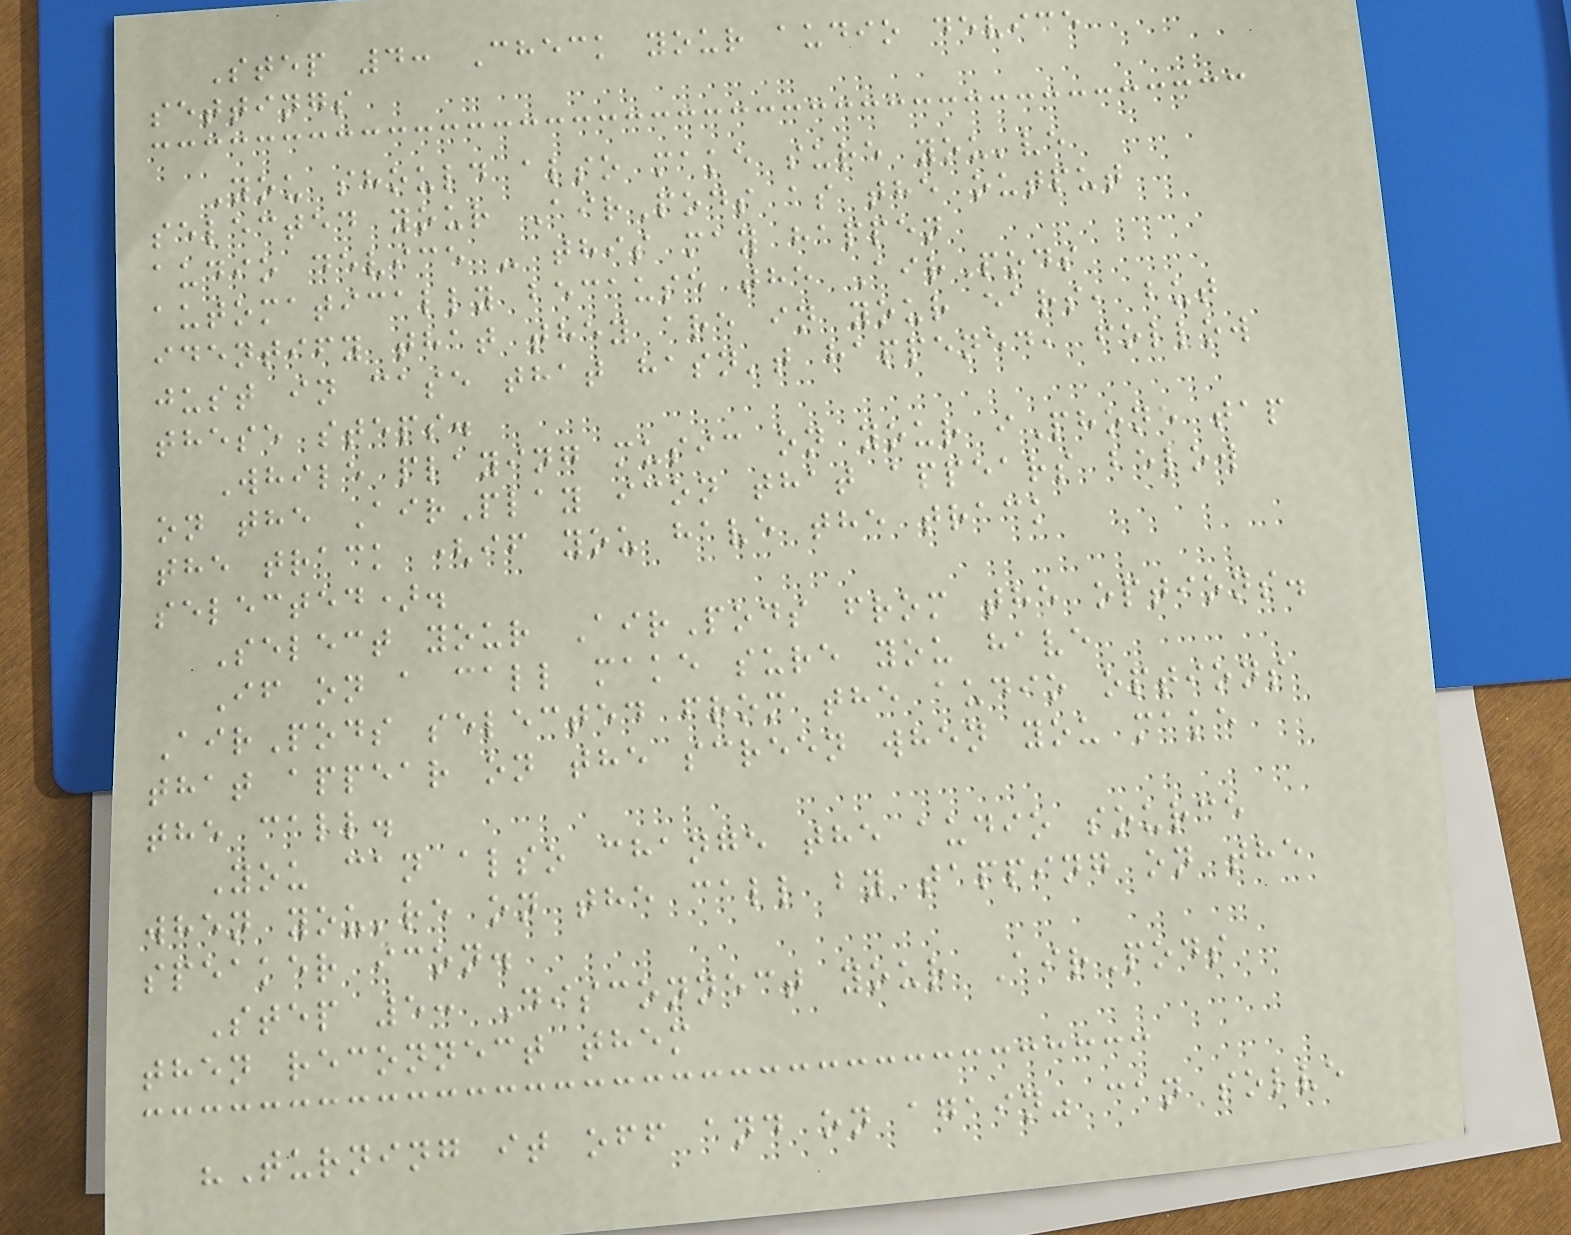Step 4: Check your audio device
settings
You should also make sure you've
selected your AirPods as the output
audio device - this may happen
automatically because the AirPods
identify that they are in your ears, but
just in case that hasn't happened, follow
these steps.
While playing music on your iPhone tap
on the AirPlay icon that appears below
the track (if you have the track
selected).
Select your AirPods from the options.
If on a call make sure you have
AirPods selected from the audio options
that appear on the screen when you make
the call.
You can also change the audio source
when you're on the call by tapping on the
speaker icon.
Step 5: Disconnect your AirPods
then reconnect them
"Turning it off and on again" can solve
